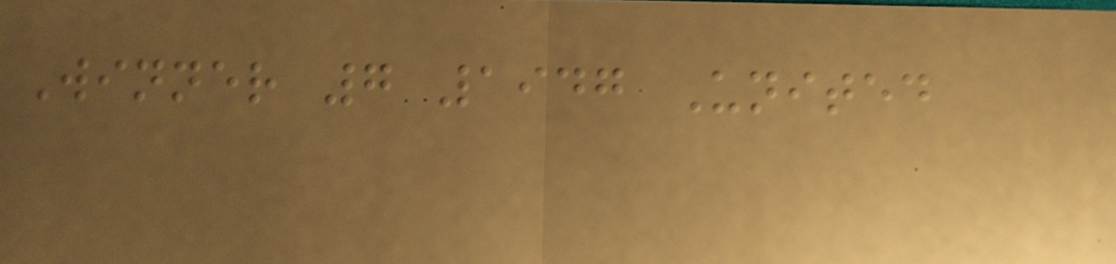Winner 7 1947 United
